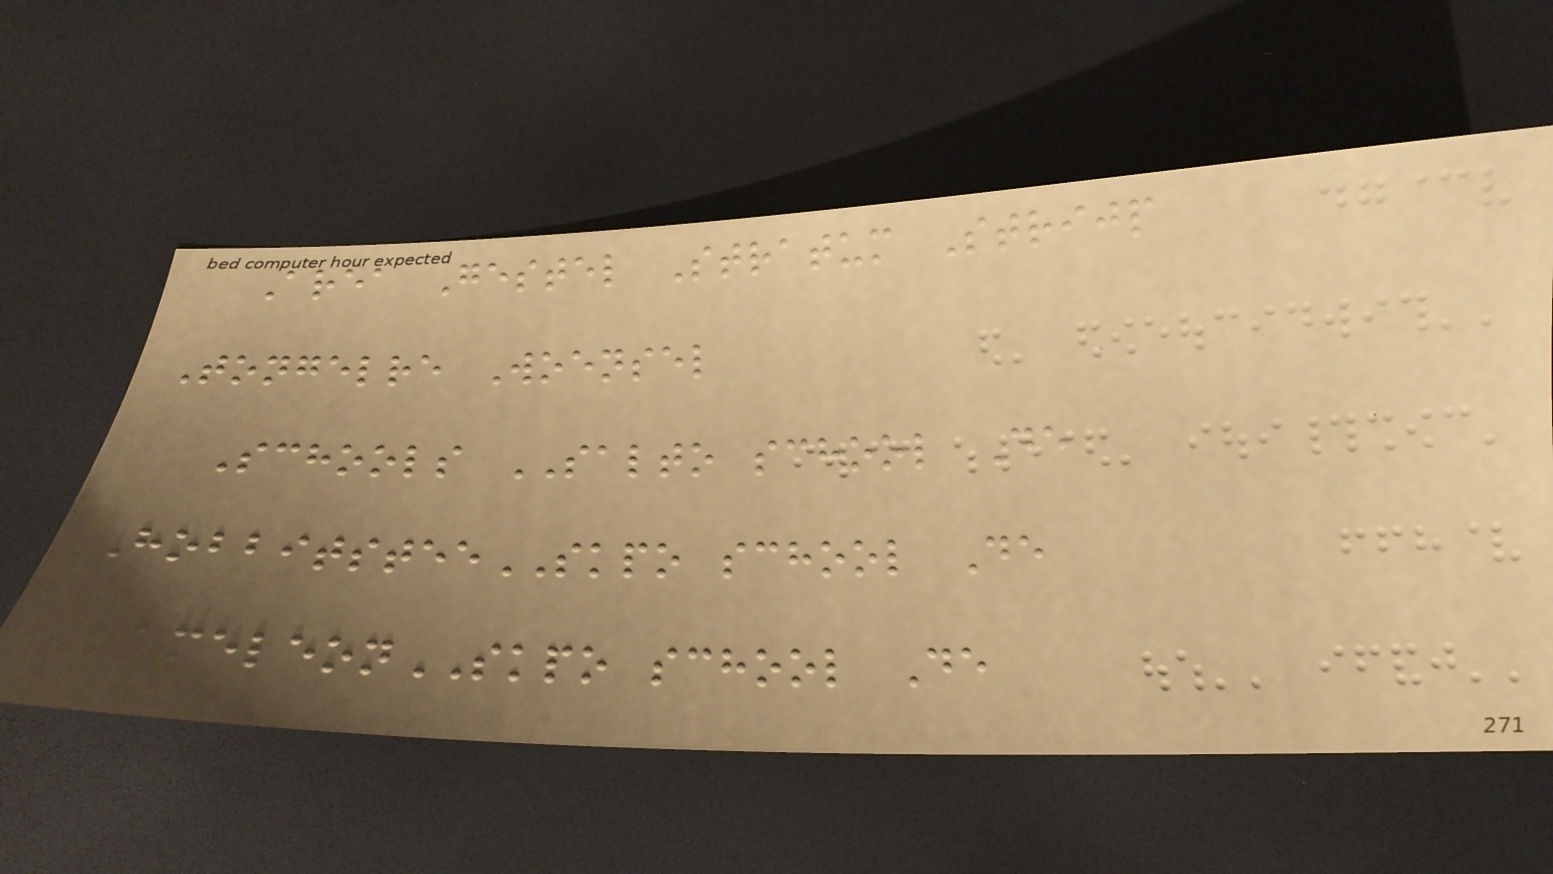Area Gestel Stratum Strijp
Tongelre Woensel
Schools SALTO school De
HobbitsteeSKPO school De
KameleonSKPO school De
